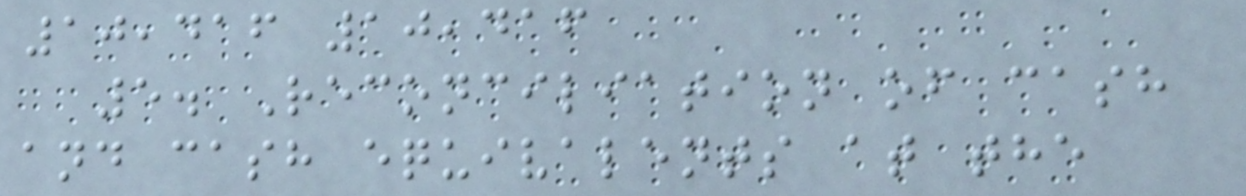10,416 10,416
5. Reconciliation of cash
and cash equivalents at the
